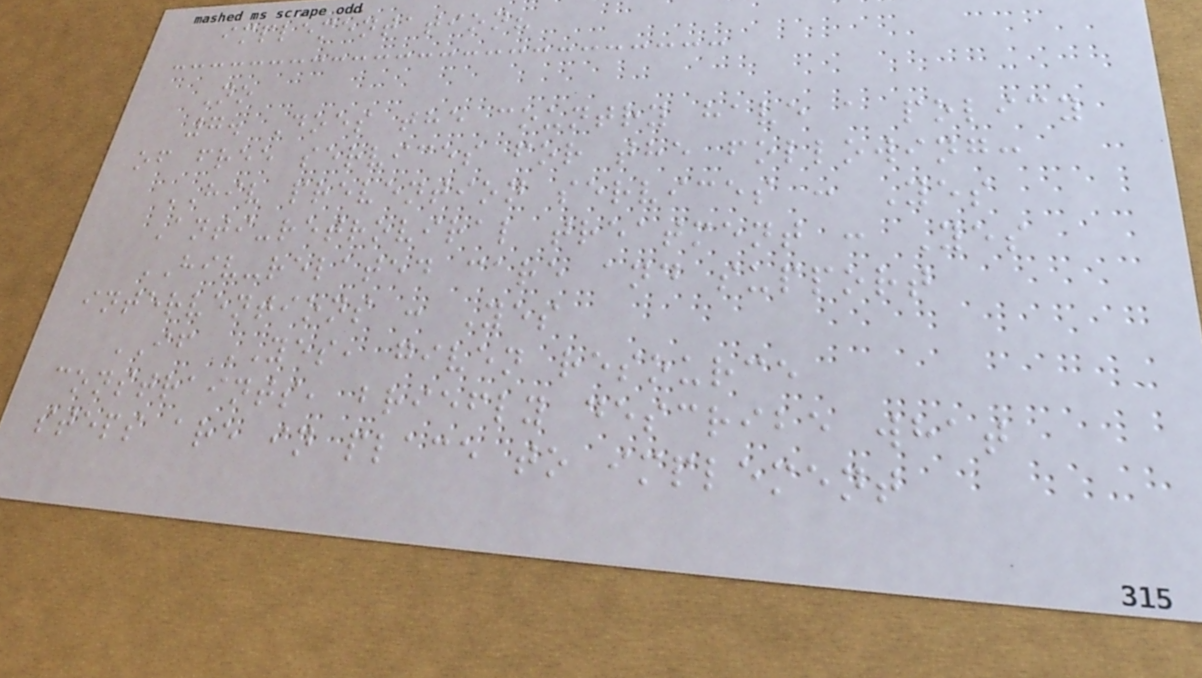implementation?
No
7. Does the country have a policy
of free services for the following:
HIV prevention services : Yes
Anti-retroviral treatment : Yes
HIV-related care and support
interventions : Yes
IF YES, given resource
constraints, briefly describe what
steps are in place to implement
